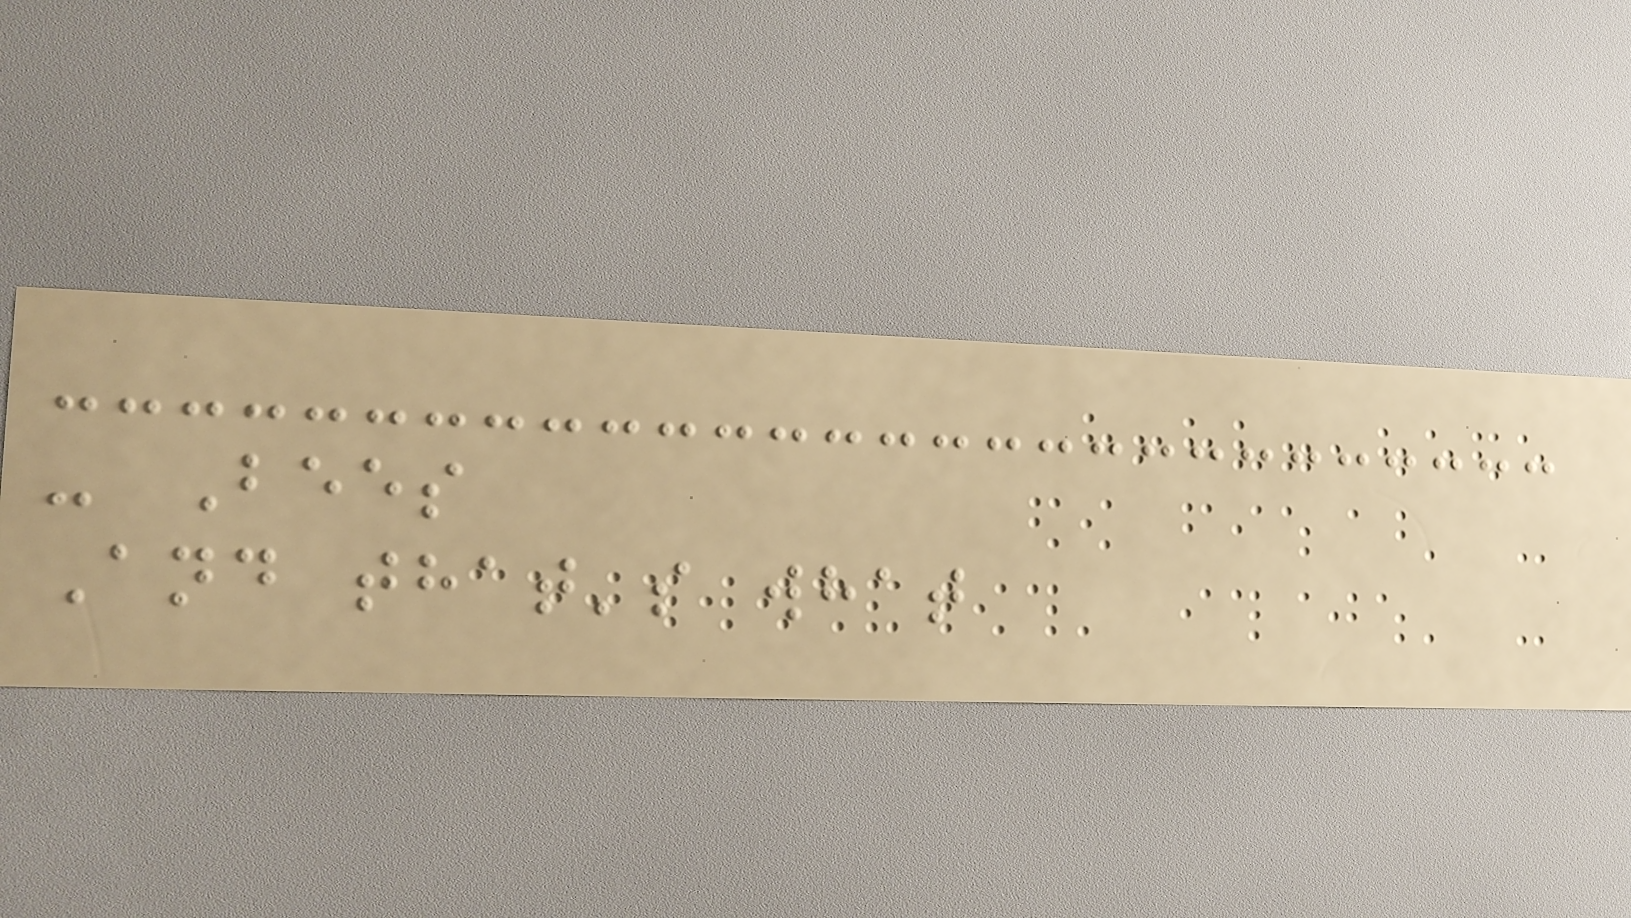- Bees
And that's what
